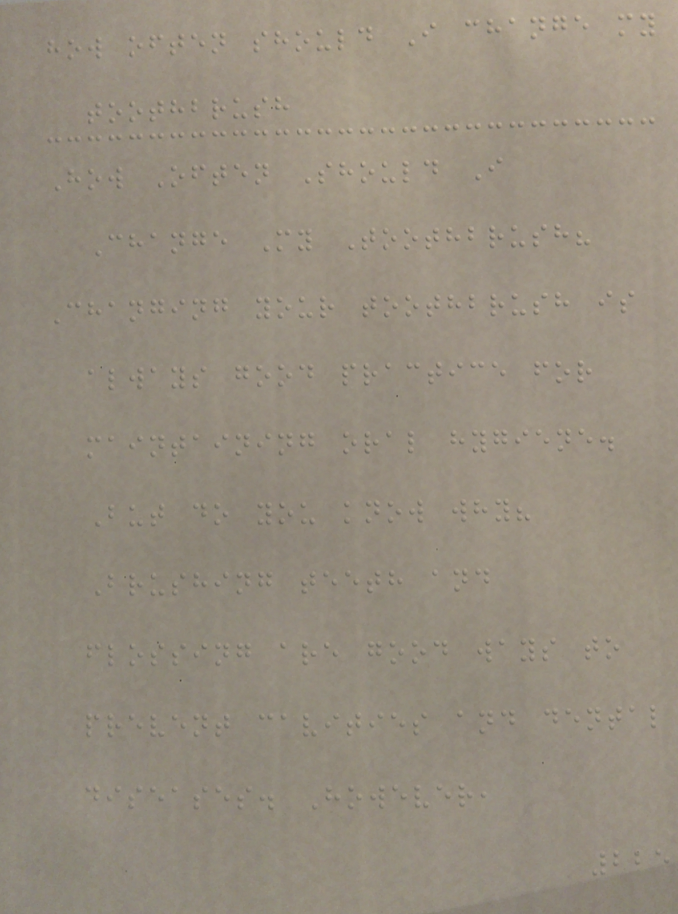how often should I change my
toothbrush
How Often Should I
Change My Toothbrush?
Changing your toothbrush is
always good practice for
maintaining oral hygiene.
But do you know why?
Brushing teeth and
flossing are good ways to
prevent cavities and dental
diseases. However,
225
